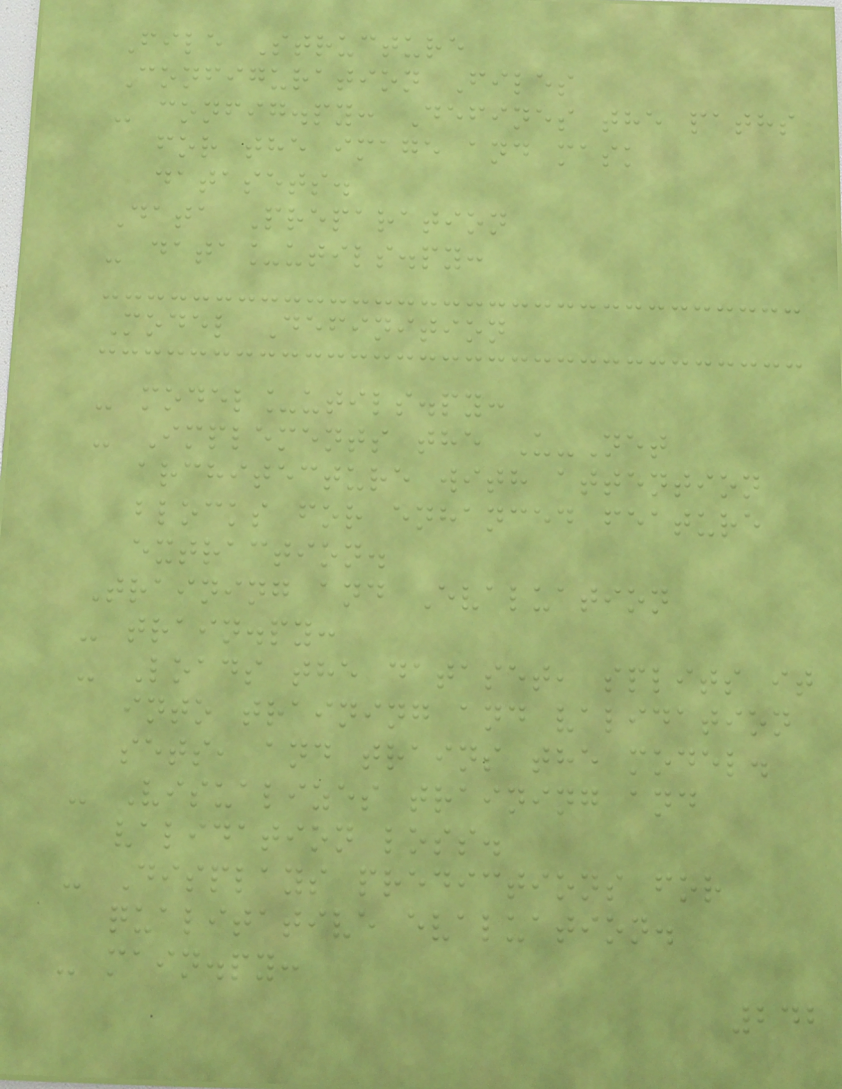File Structure
Configuration Files
- config.py: Defines the paths
for the image and mask
datasets.
Data Preparation
- data_utils.py:
Model Definition
- model_utils.py:
- Implements the U-Net
architecture with attention
blocks for enhanced feature
extraction.
Training and Evaluation
- train.py:
- Loads the dataset, splits it
into training and validation
sets, and trains the model.
- Visualizes training and
validation loss.
- Displays predictions for
qualitative evaluation.
- main.py:
242
